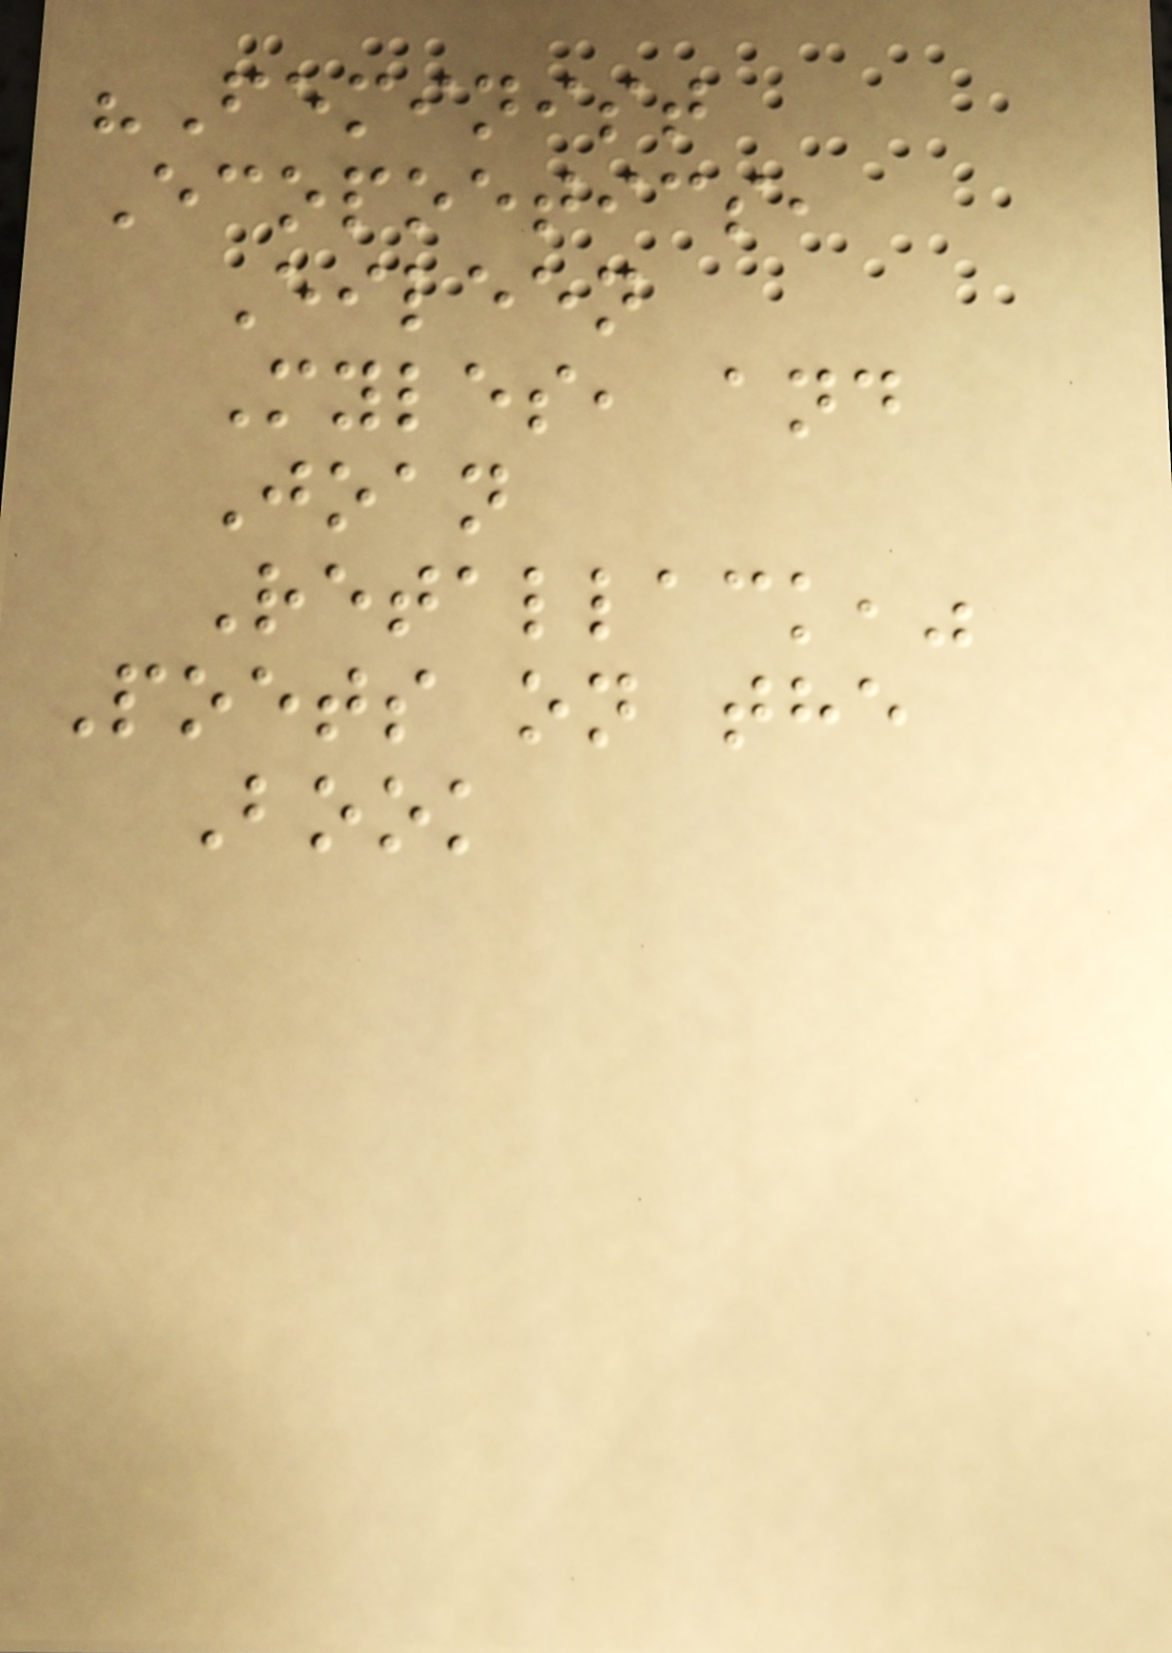"Feminist
Ecopoetics,
Eileen
Myles, and
Joan
Retallack,"
Poets on the
Book
